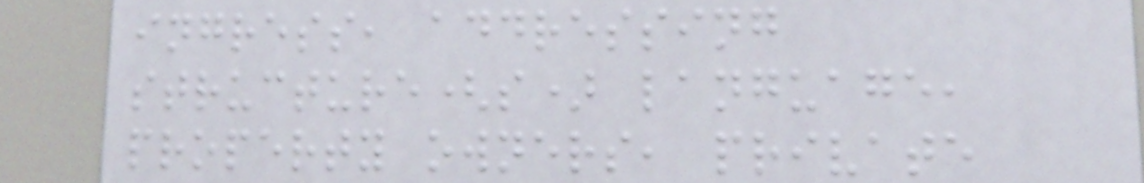ingress, addressing
structure(s) language,
property owners, private
